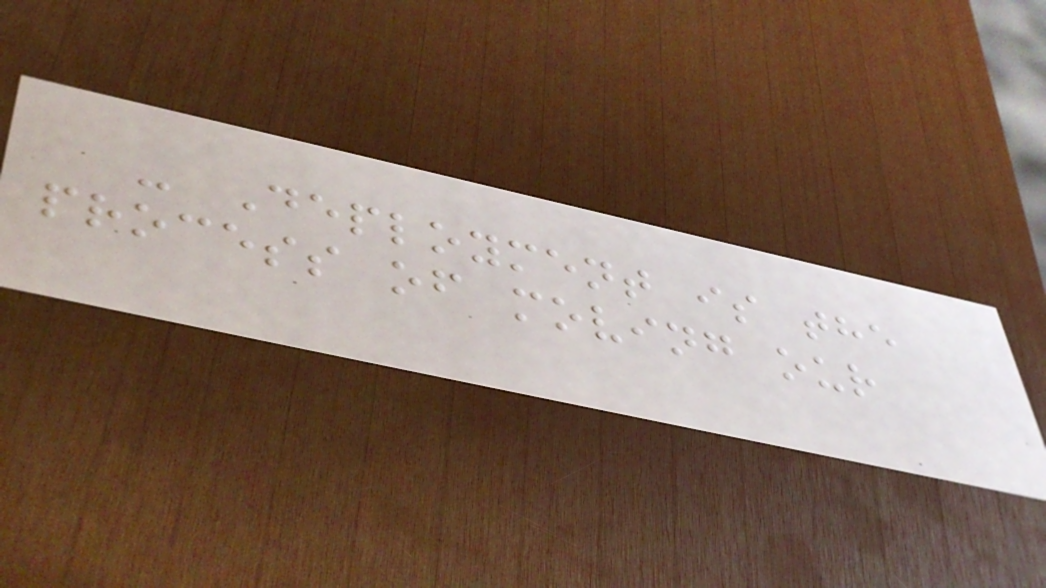- Deployment is the
process of moving our
